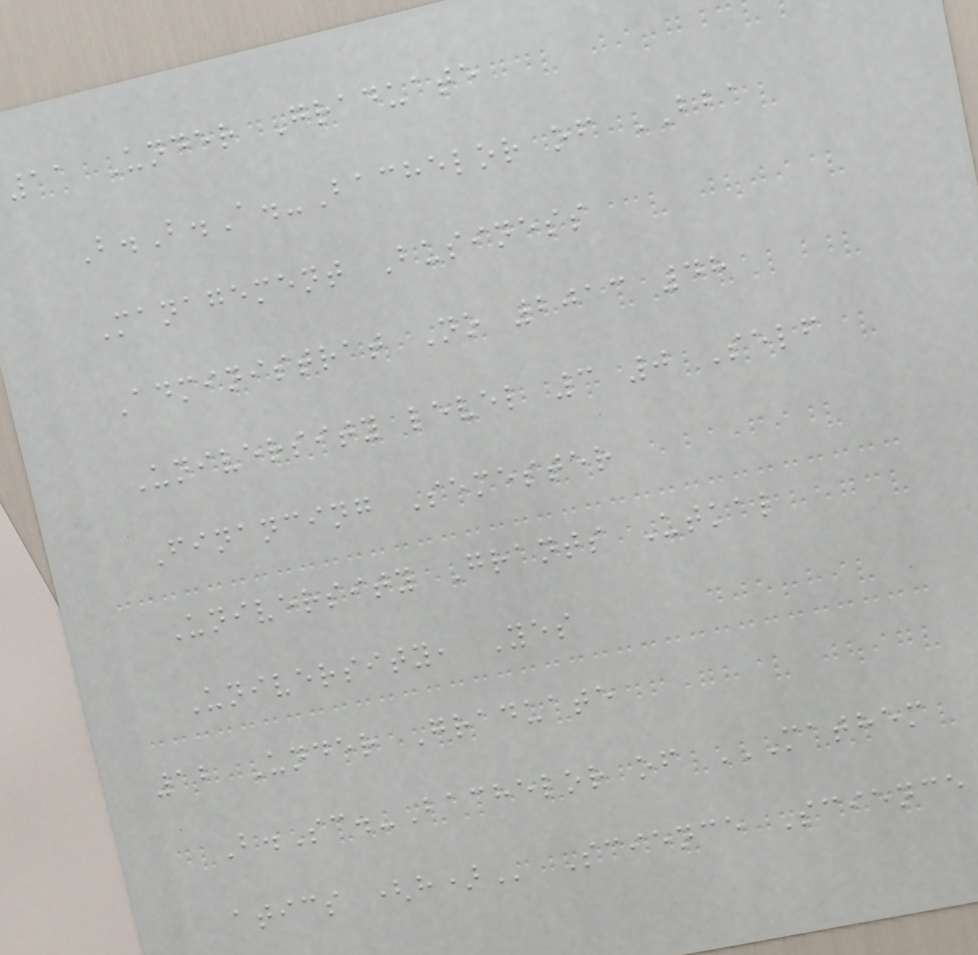11 Under Graduate
B.B.A.-Bachelor of BBA
Management Business
Administrat No 2013 48
University level 3 0 Self
Financing Semester
University Grants Utkal
University, Yes
12 Under Graduate
B.Sc.-Bachelor of MATHEM
ATICS (H) Science Science
